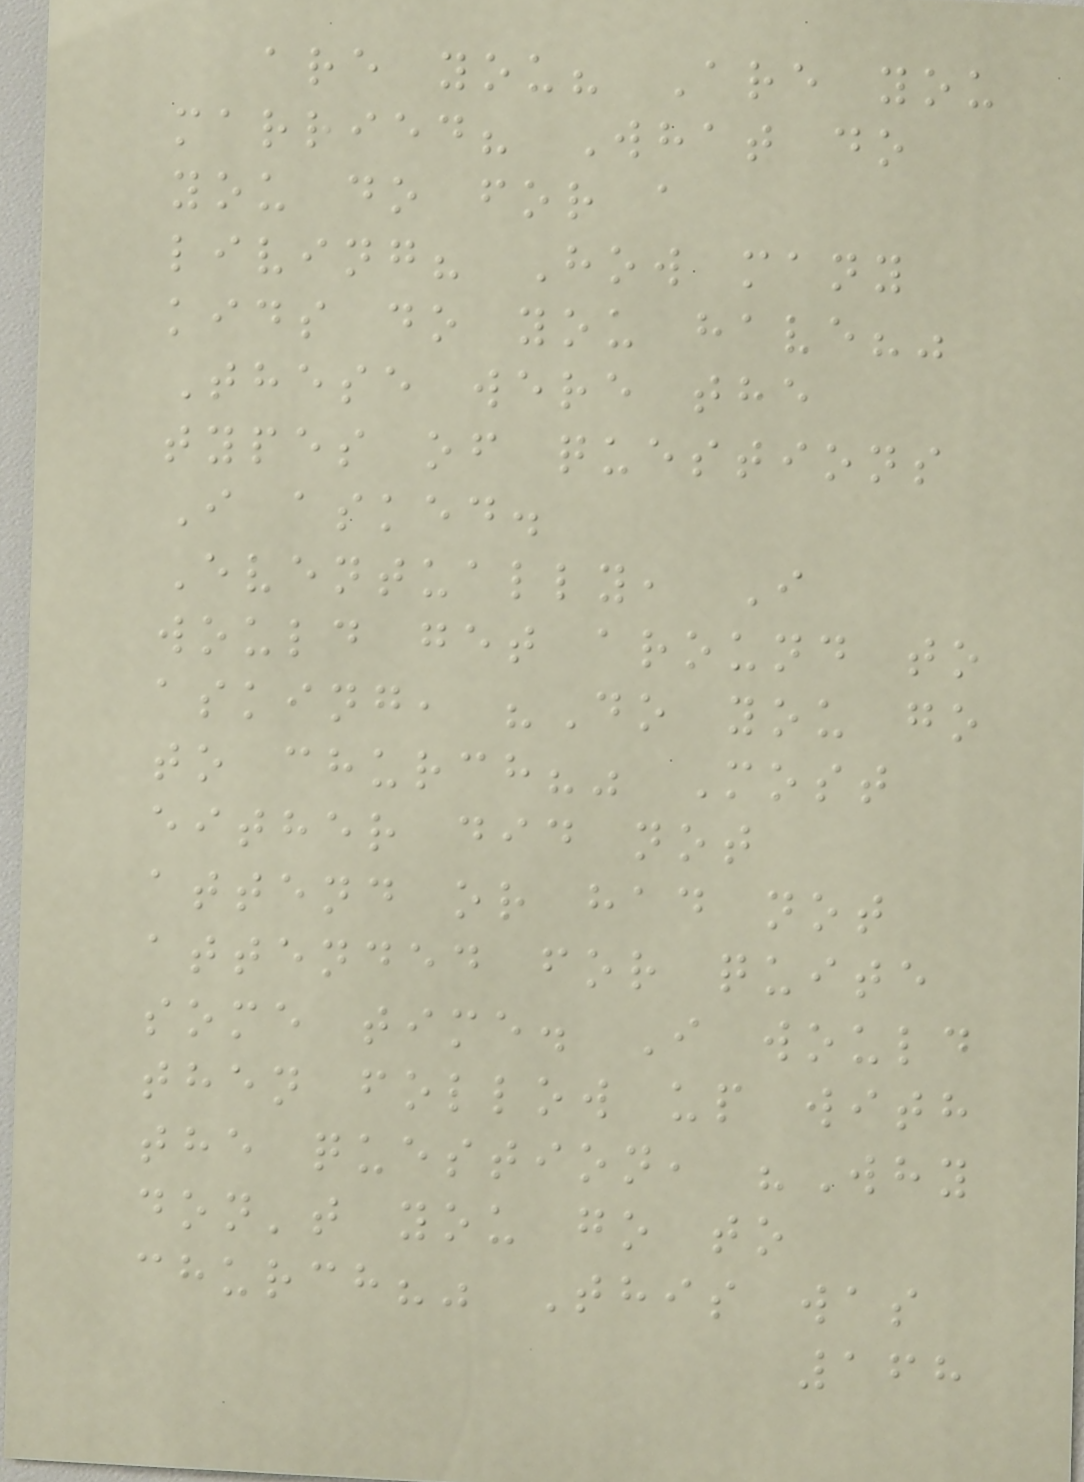are you? Are you
married? What do
you do for a
living? How many
kids do you have?"
These were the
types of questions
I asked.
Eventually, I
would get around to
asking, "Do you go
to church?" Most
either did not
attend or had not
attended for quite
some time. I would
then follow up with
the question, "Why
don't you go to
church?" This was
168
